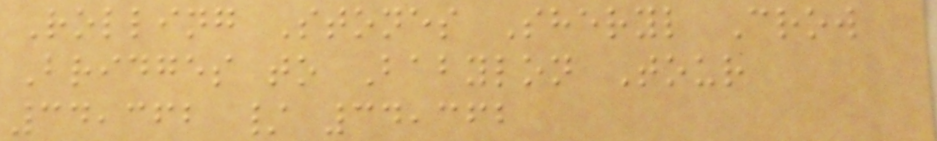Rolling Stones Sheryl Crow
Bridges to Babylon Tour
34,362 / 34,362
